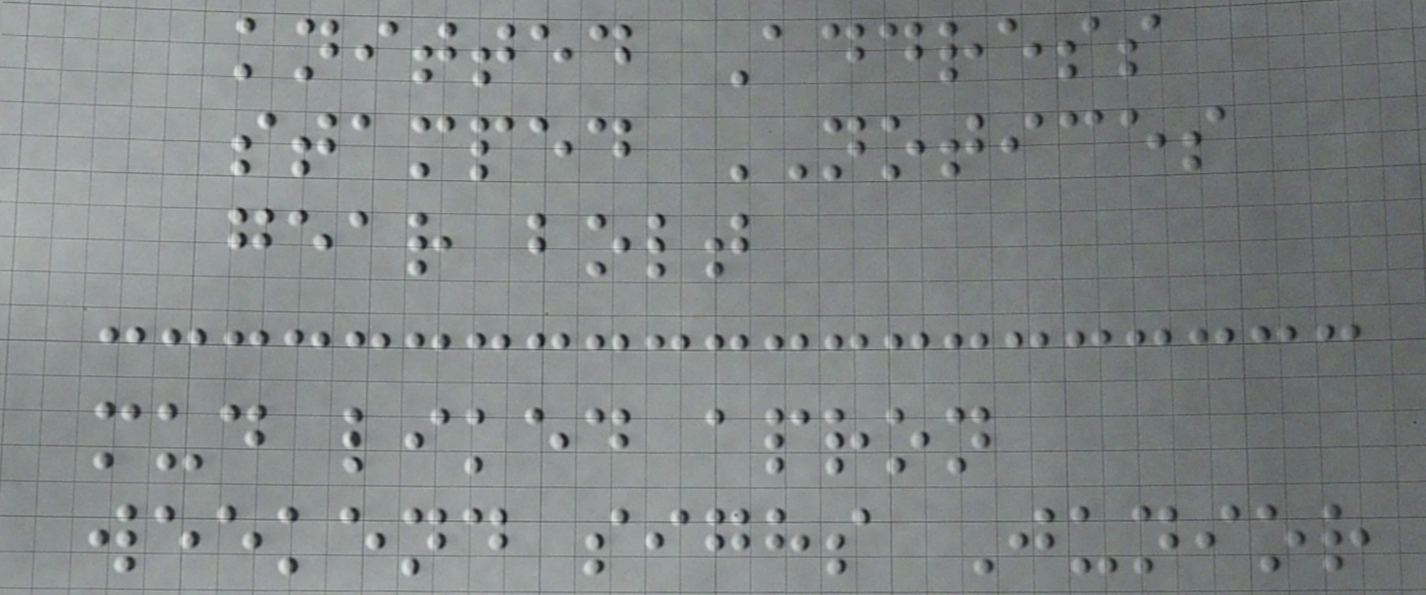knitted Address
stamped NOTICES
gear bolt
mud liked apron
weekend sighs Junior
